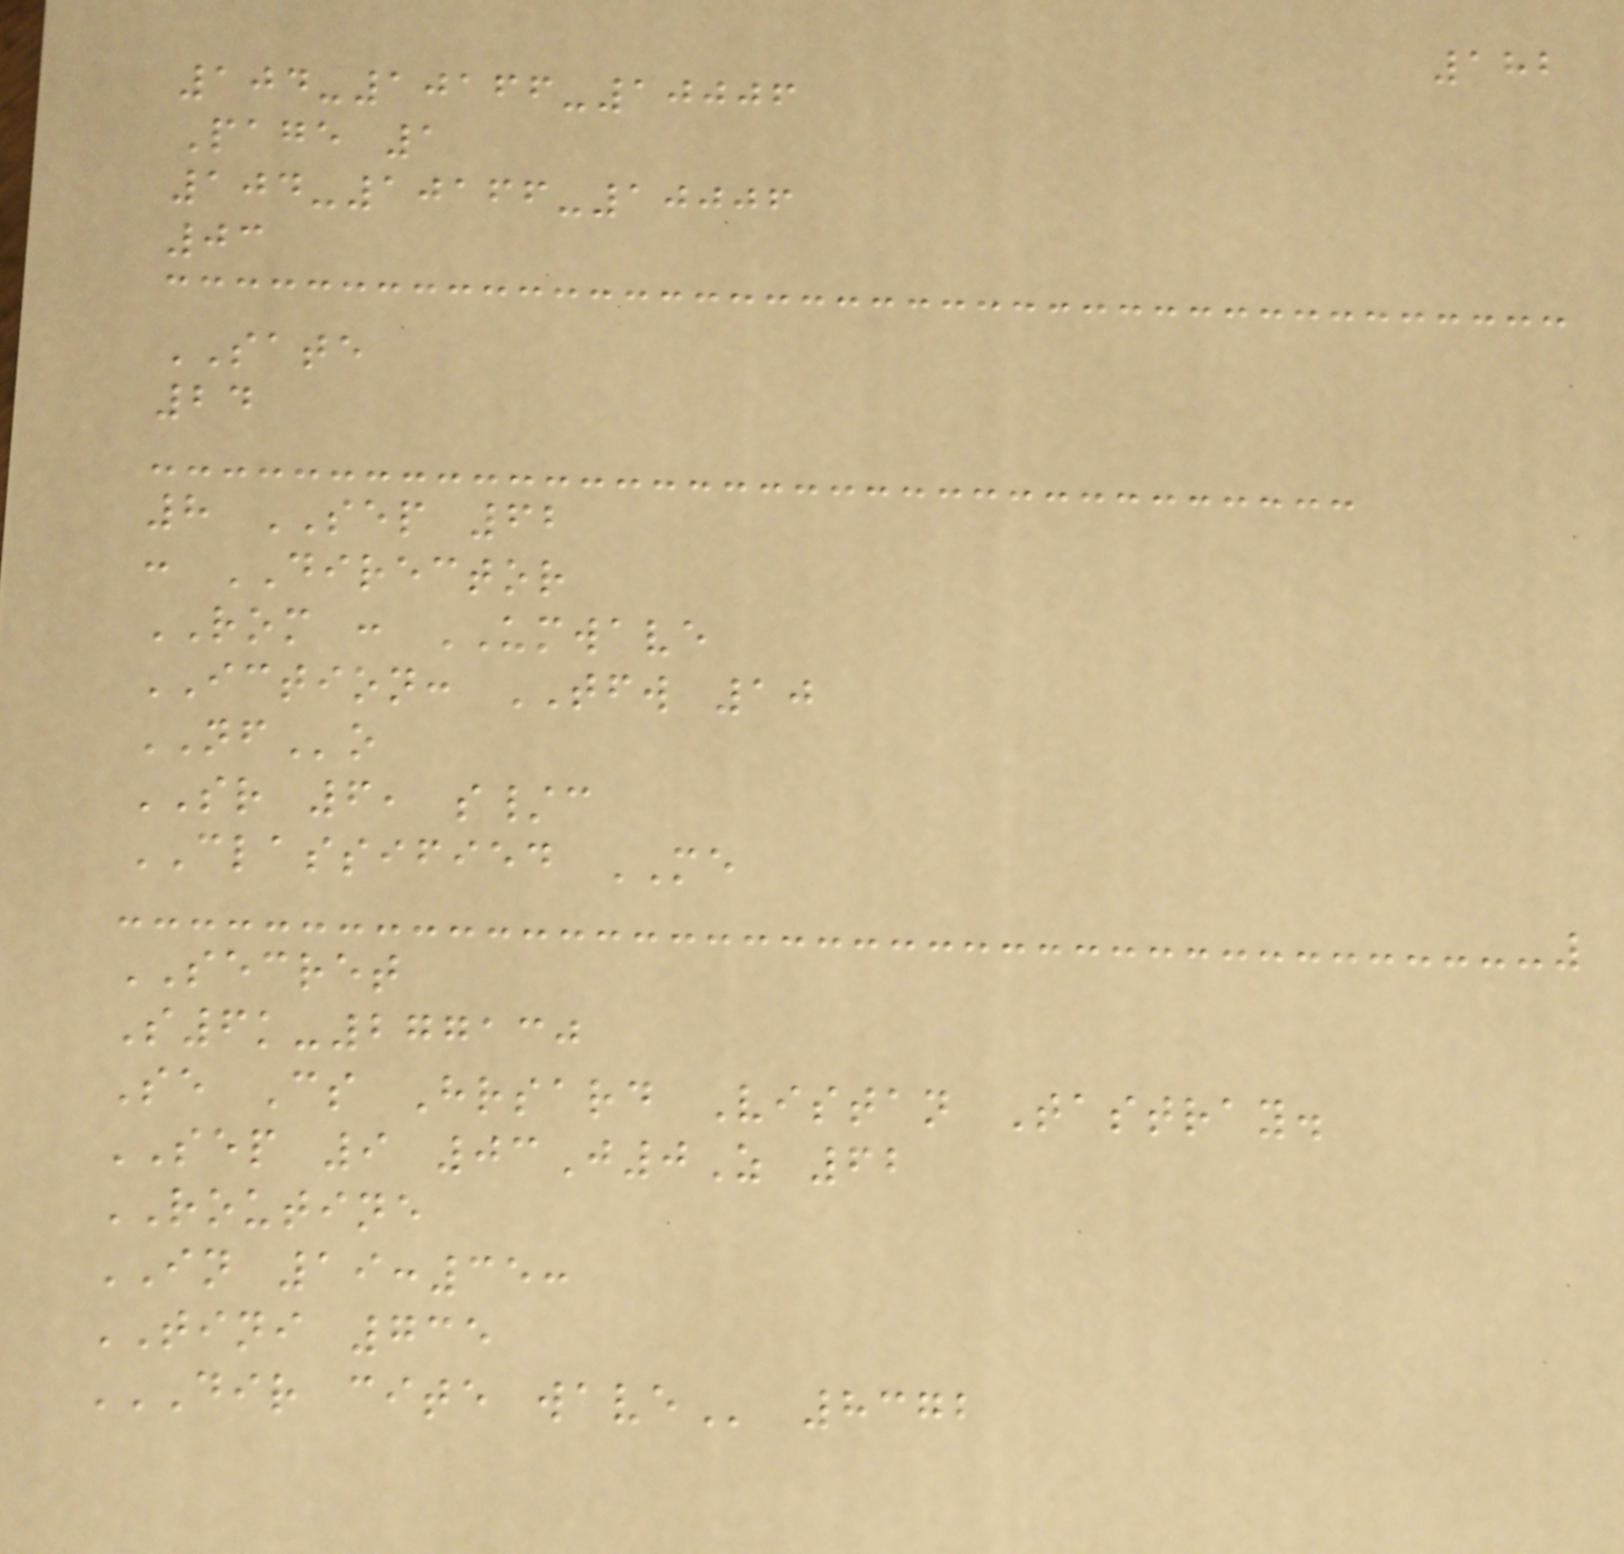182
104-10166-10006
Page 1
104-10166-10006
03
SATE
24
8 SEP 62
: DIRECTOR
ROM : UMWAVE
ICTION: TFW 10
NFo
SR 6, s/c
CLASSIFIED ME
SECRET
S6k-277130
Se Cs Hrsard Vistan Tastray.
SEP 9 03J0Z 62
ROUTINE
IN 19:35:
TINI 735
DIR CITE WAVE 8372
